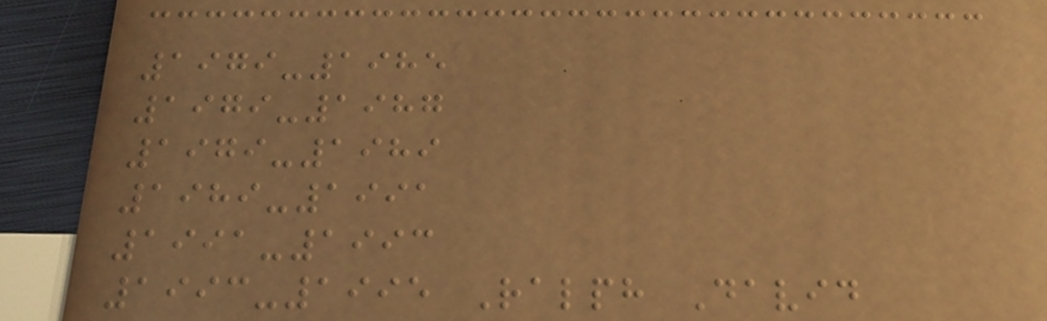1979-1985
1979-1987
1979-1989
1989-1991
1991-1993
1993-1995 Ralph David
